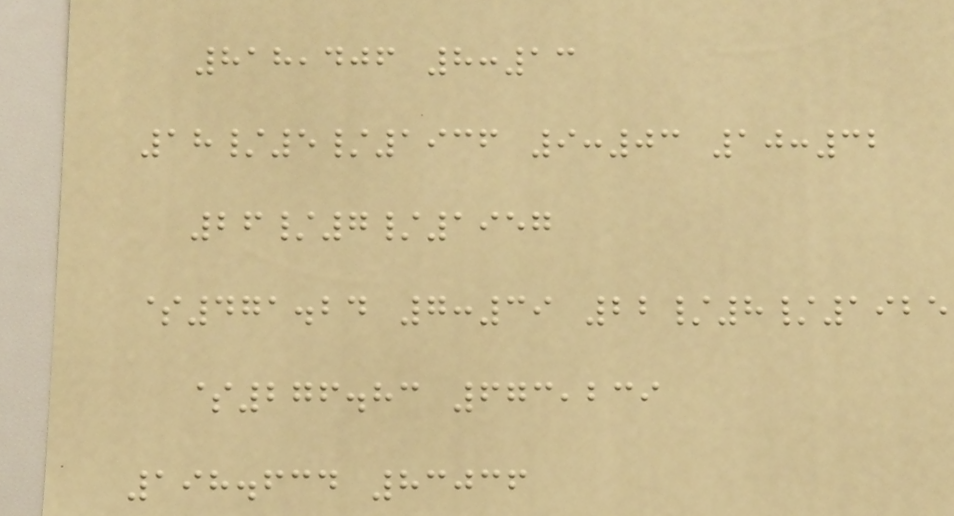818,406 8:13
18/5/1936 9:03 10:32
26/7/1957
$471.24 7:39 22/8/1925
$276.83 673,239
198.634 83036
